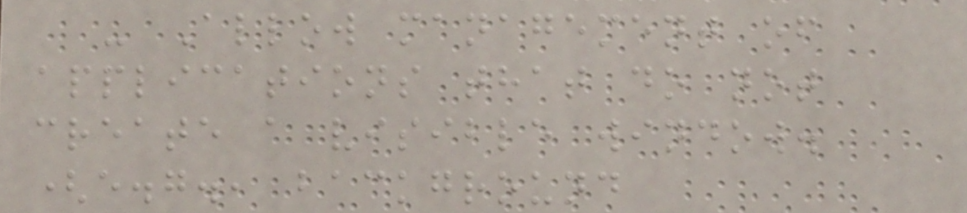- Allow management of
applications that do not
create a visible window.
(e.g., background
